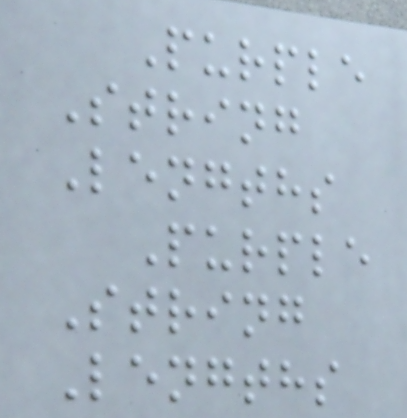Purple
String
Lengths
Purple
String
Lengths
